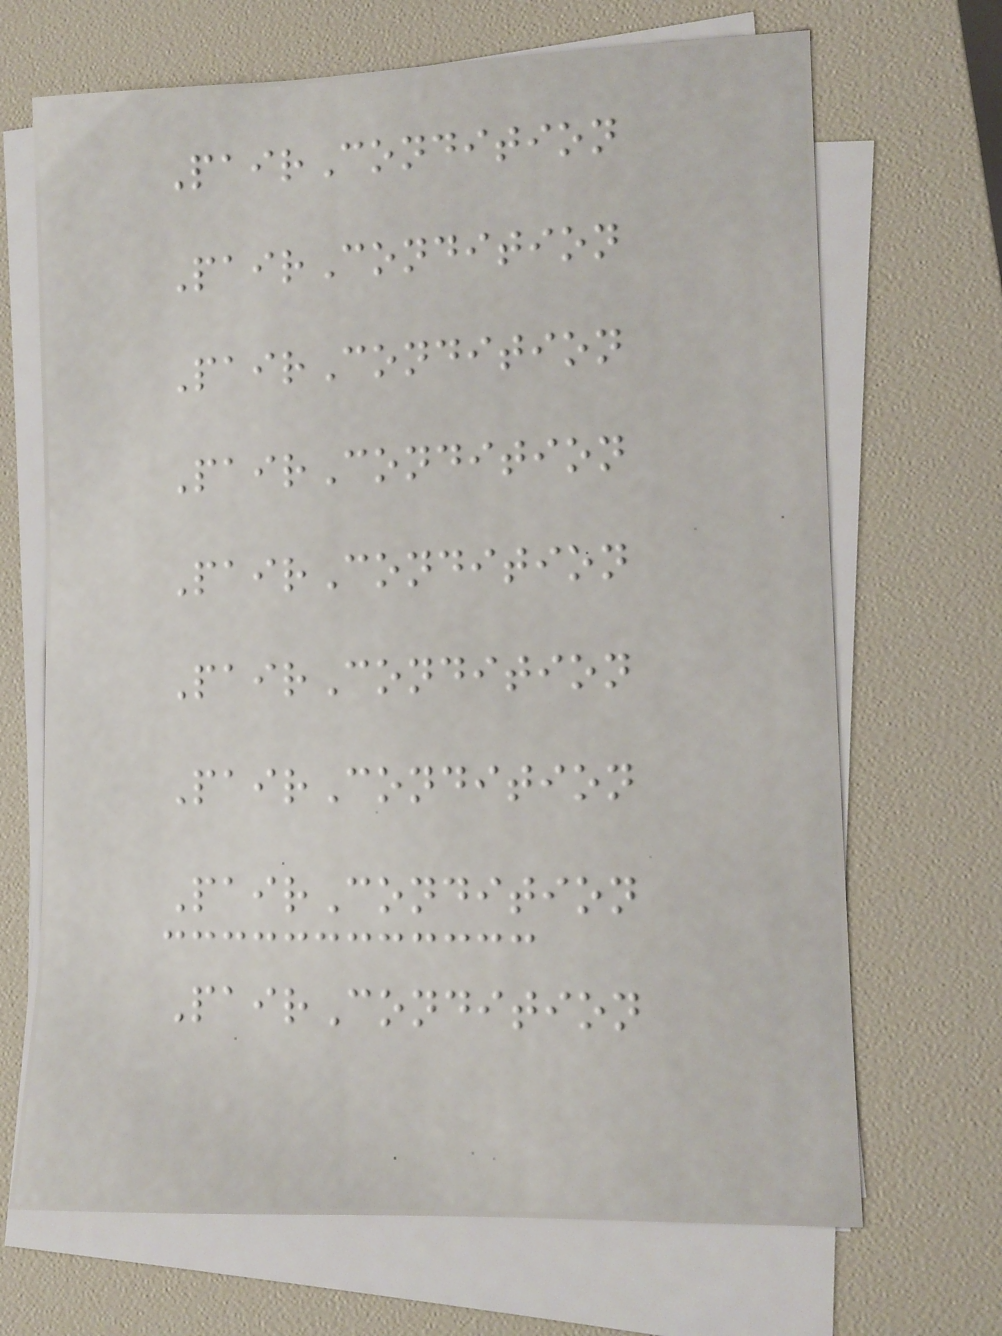PairCondition
PairCondition
PairCondition
PairCondition
PairCondition
PairCondition
PairCondition
PairCondition
PairCondition
